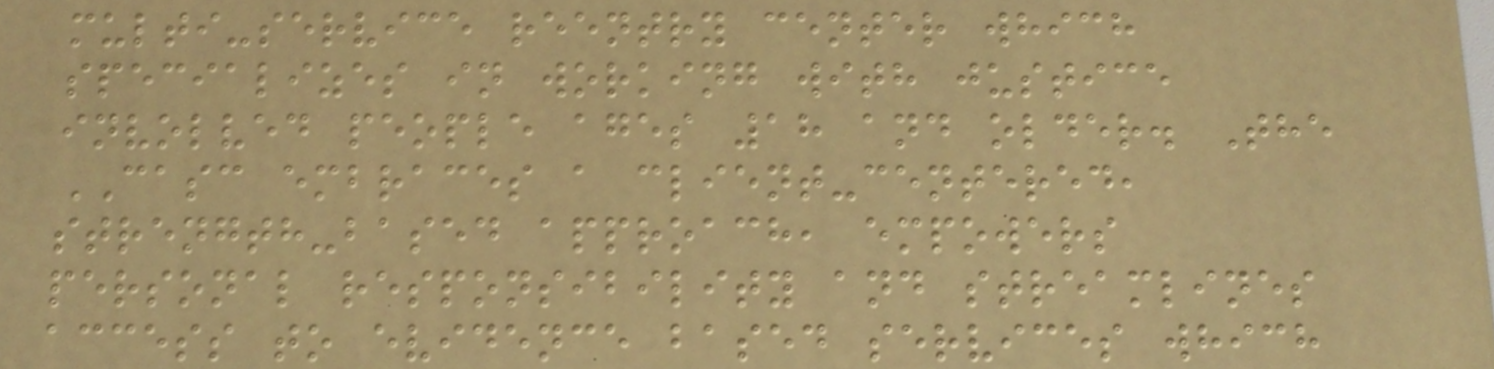multi-service reentry center which
specializes in working with justice
involved people ages 18 and older. The
CASC embraces a client-centered,
strength-based approach, empowers
personal responsibility and streamlines
access to evidence based services which
